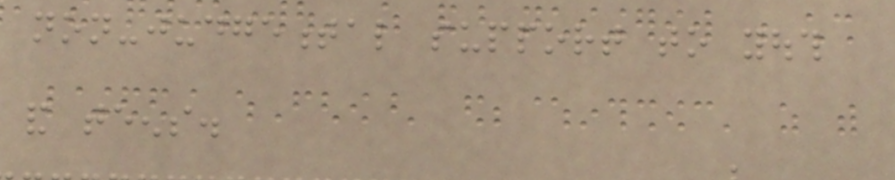non-judgemental support to youth
and teens.
